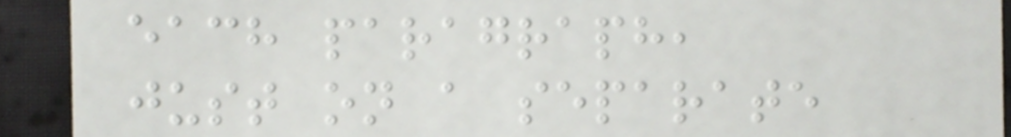each paragraph,
just on a separate
